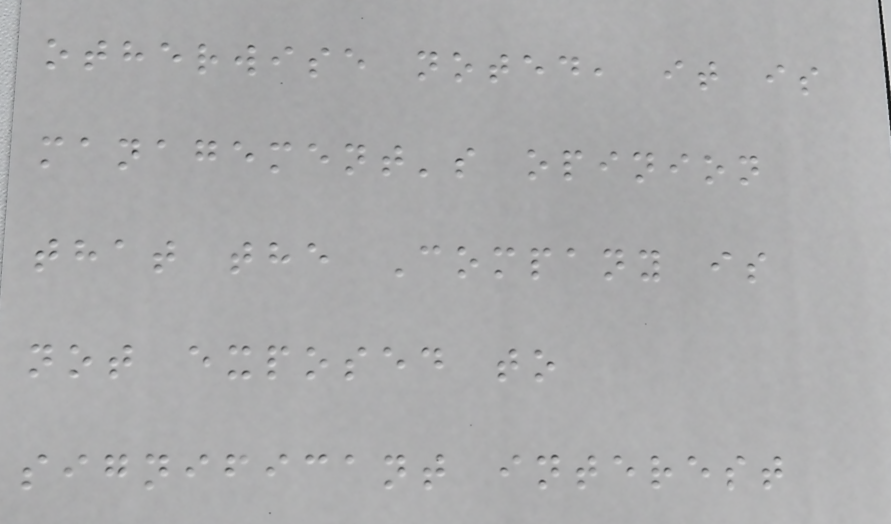otherwise noted, it is
management's opinion
that the Company is
not exposed to
significant interest
